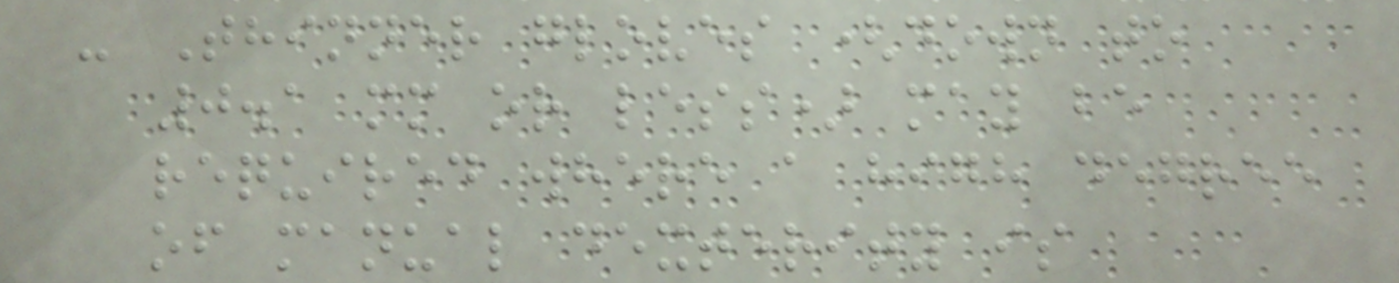- Thinner gloves (down to
0.1 mm or less) may be
required where a high degree
of manual dexterity is
